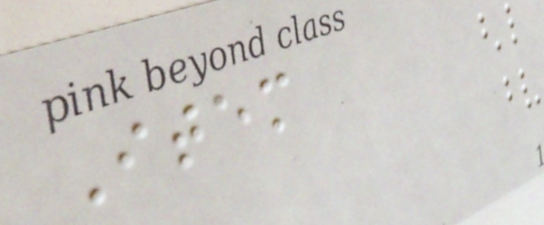Item
